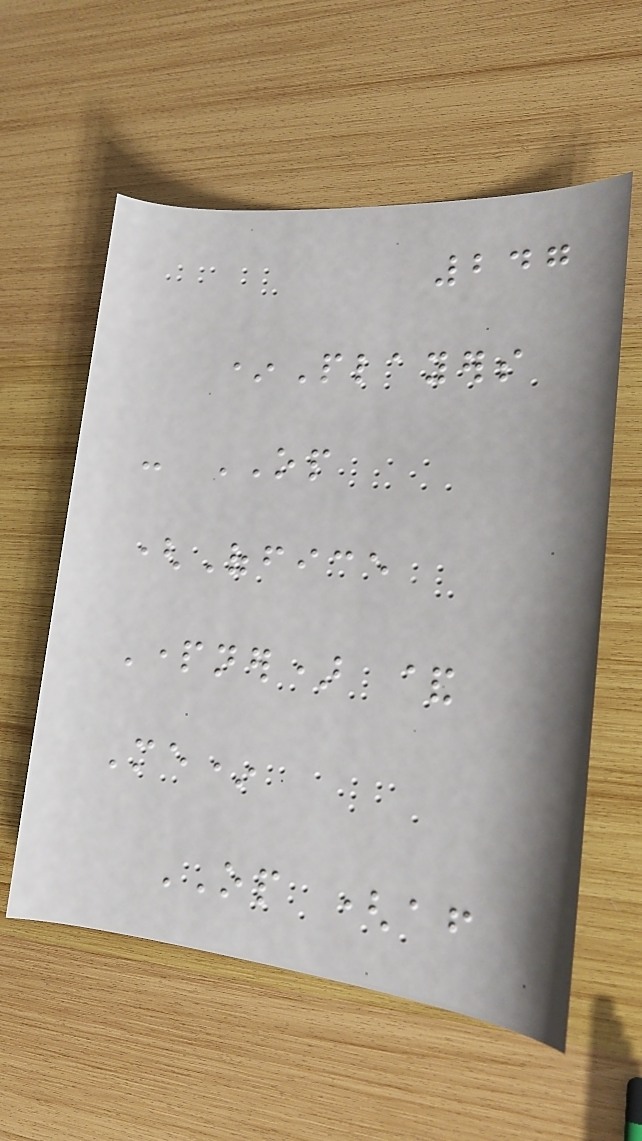247
*Players
- OP
(Office
Partner) &
Me*
OP (after
